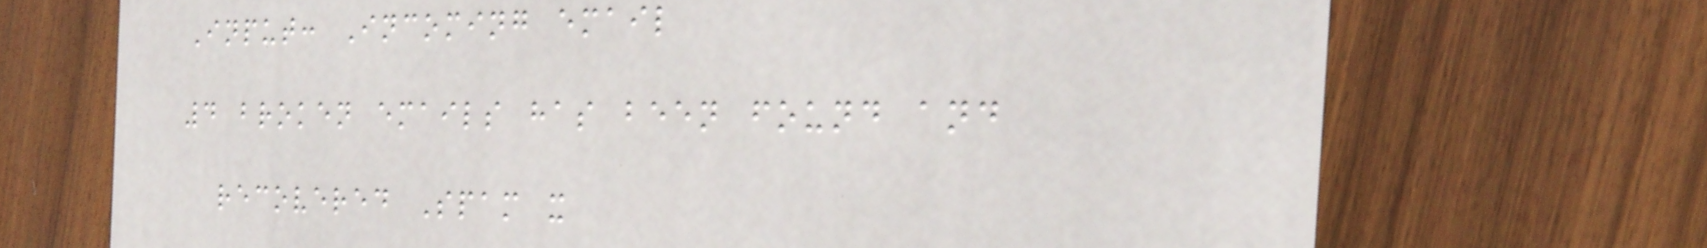Input: Incoming email
4 broken emails has been found and
recovered Spam x
